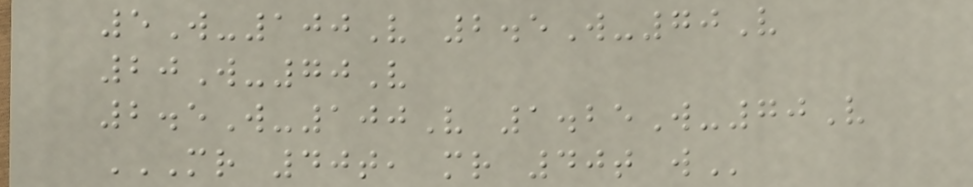5W-100V 2.5W-70V
20W-70V
2.5W-100V 1.25W-70V
MR 40T, MR 40T W
